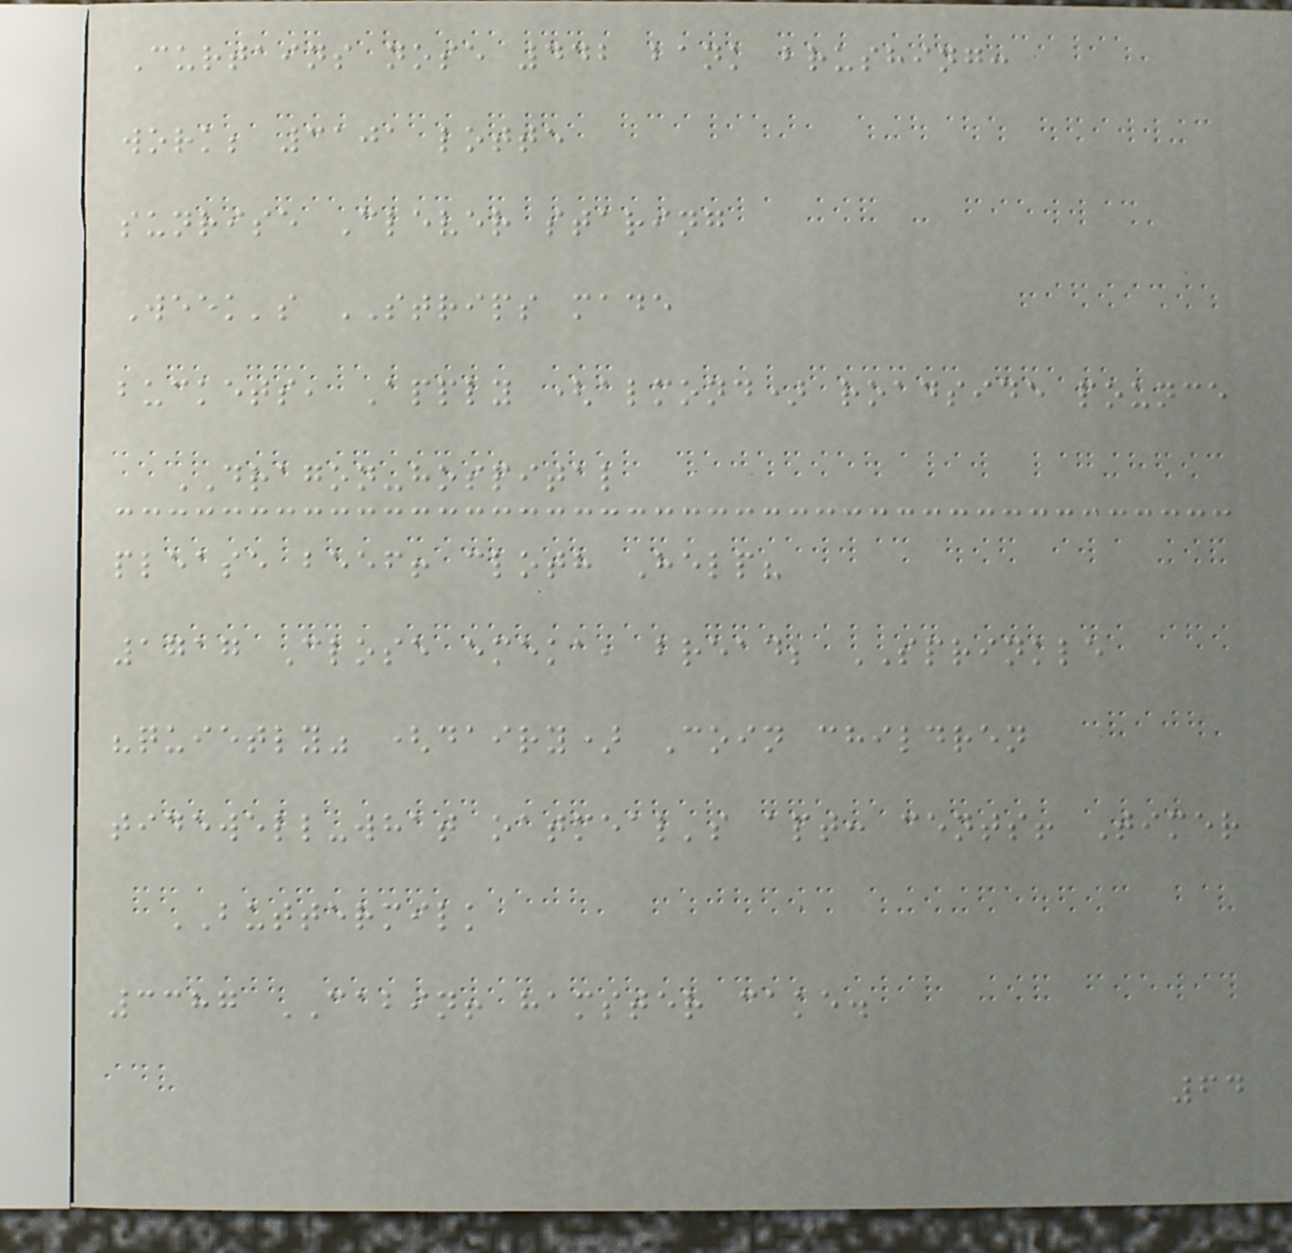Curtains nose 442 bank brushing:
work; 3101 lotte
sunrise Clever staring
Week's STRIPS made
buckets, Apply (almond) roadside pounce
DRAGON-hospital
please beef! cloth Help?
1717 Close emeka, bread; SPRINKLE
"quietly" (dairy) Coin children
tidewell-what oatmeal's apt: cents! Timer
BUTTERMILK
3387 CABIN! hamster cake.
64
